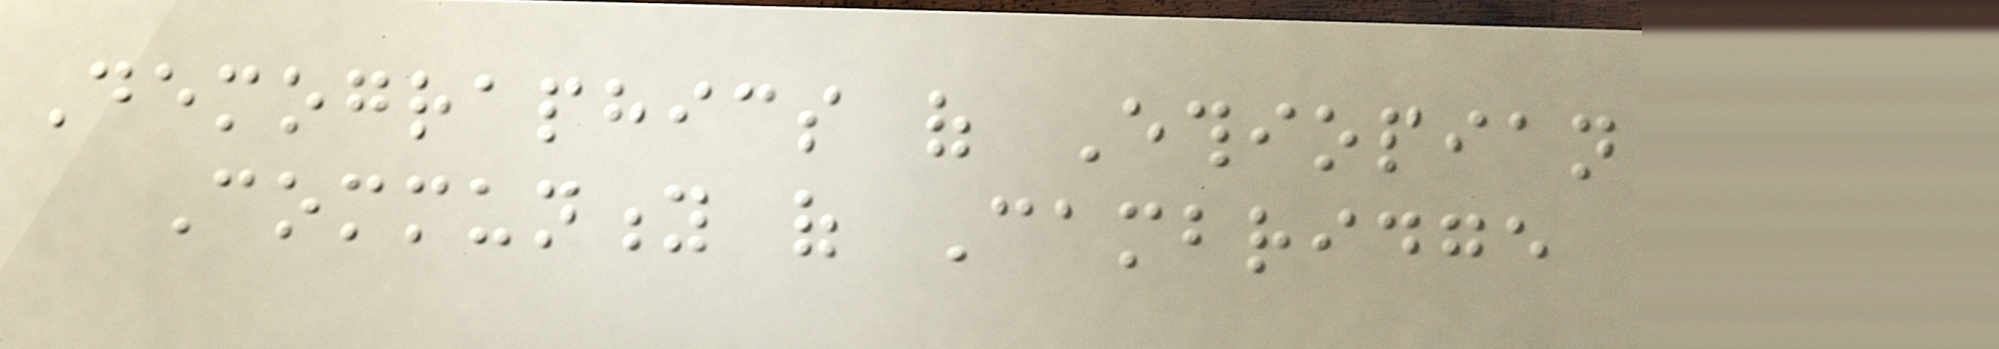Demographics of Ethiopian
Community of Cambridge
